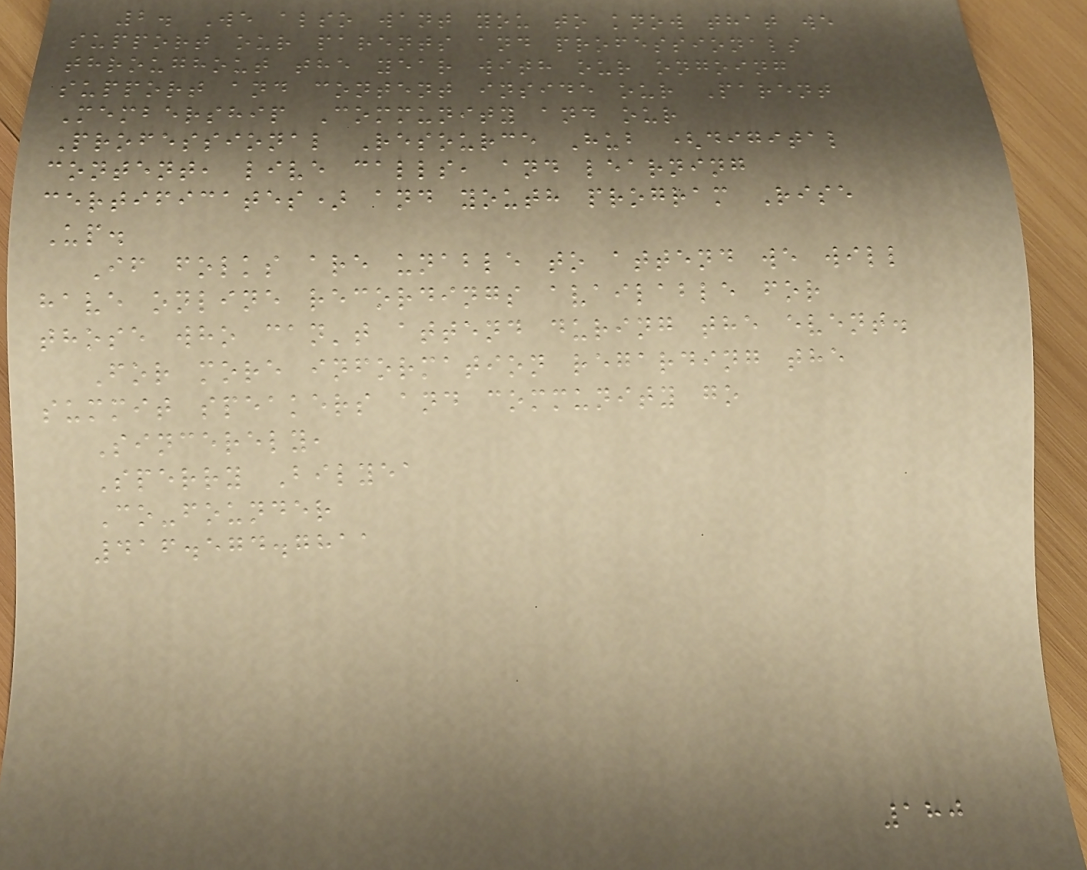2. We also want you to know that we
support our parents and professionals
throughout the year with our ongoing
support and content inside our Parent
Membership Community and our
Professional Resource Hub (digital
content, live calls, and learning
certificates) and youth program Rise
Up.
If folks are unable to attend we will
have online recordings available for
those who can't attend during the event.
For more information regarding the
summit speakers and community go
Sincerely,
Sperry Bilyea
Co-founder
416.574.7811
180
